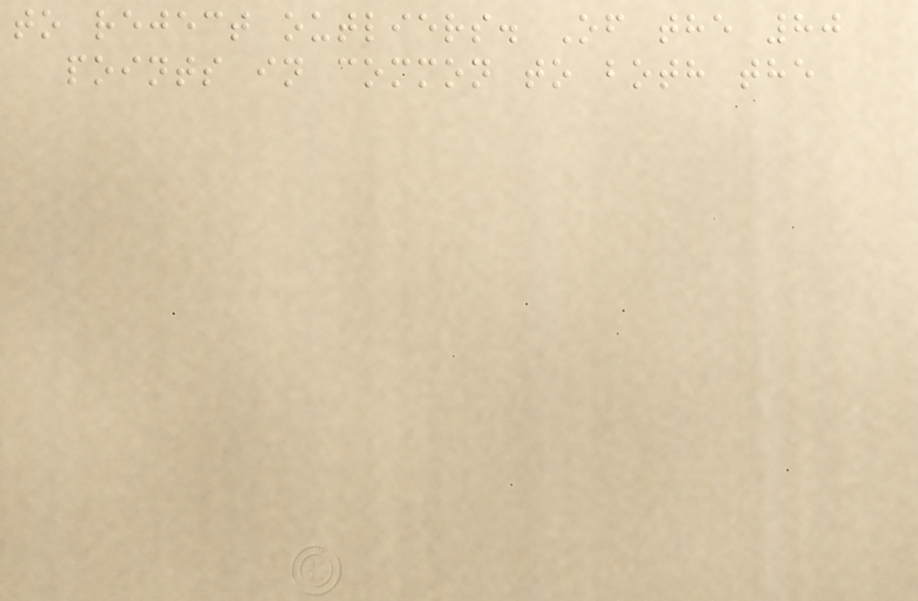to reject outliers. Of the 80
points in common to both the
